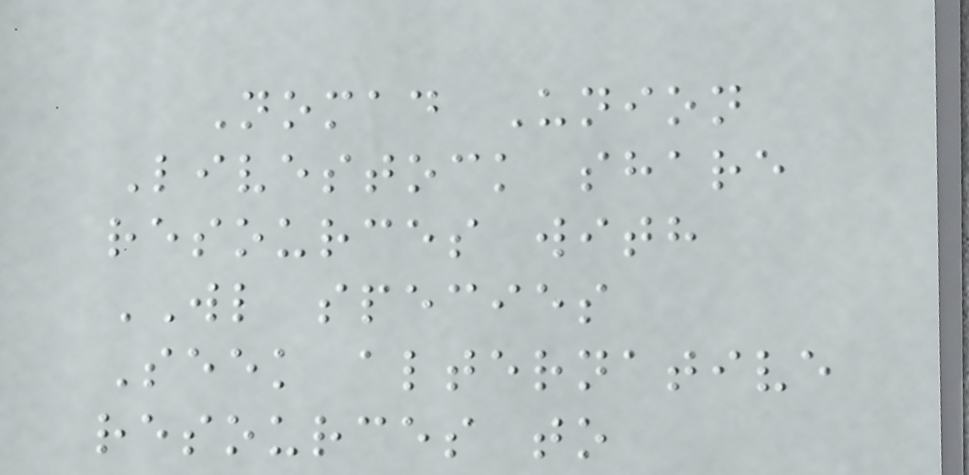Nomad Union
Livestock share
resources with
WL species
Seek alternative
resources to
